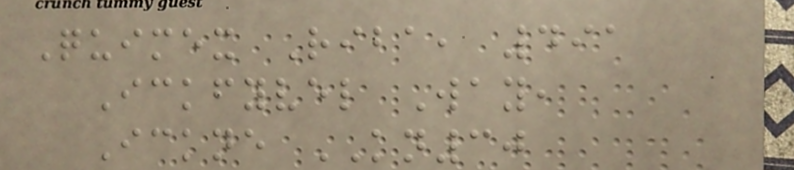Quimex Riba, 491
Ickfyvel Way,
Ickne KN30
